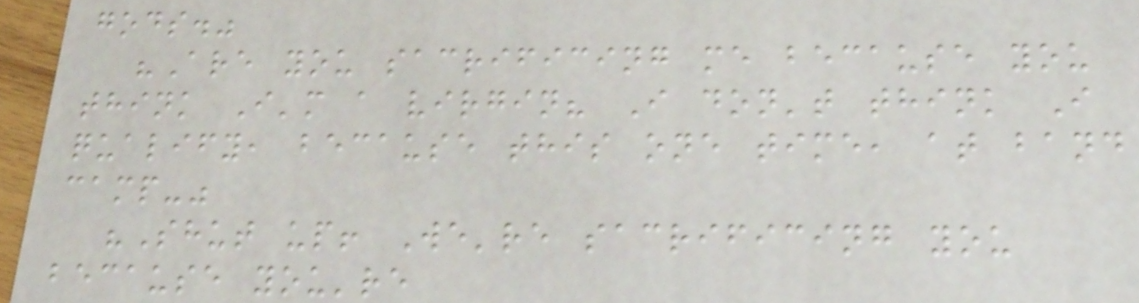gods."
"Are you sacrificing me because you
think I'm a virgin? I don't think I
qualify, because this one time, at band
camp-"
"Shut up! We're sacrificing you
because you're
